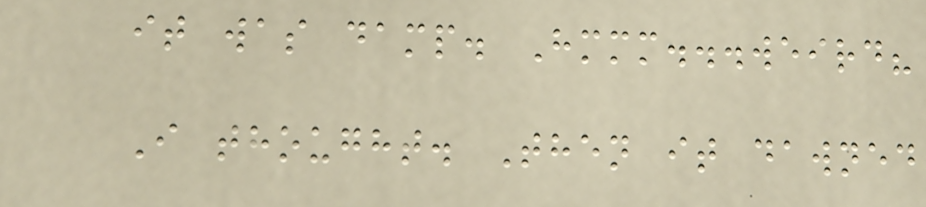it was damp. Hmmm...weird?
I thought. Then it dawned
